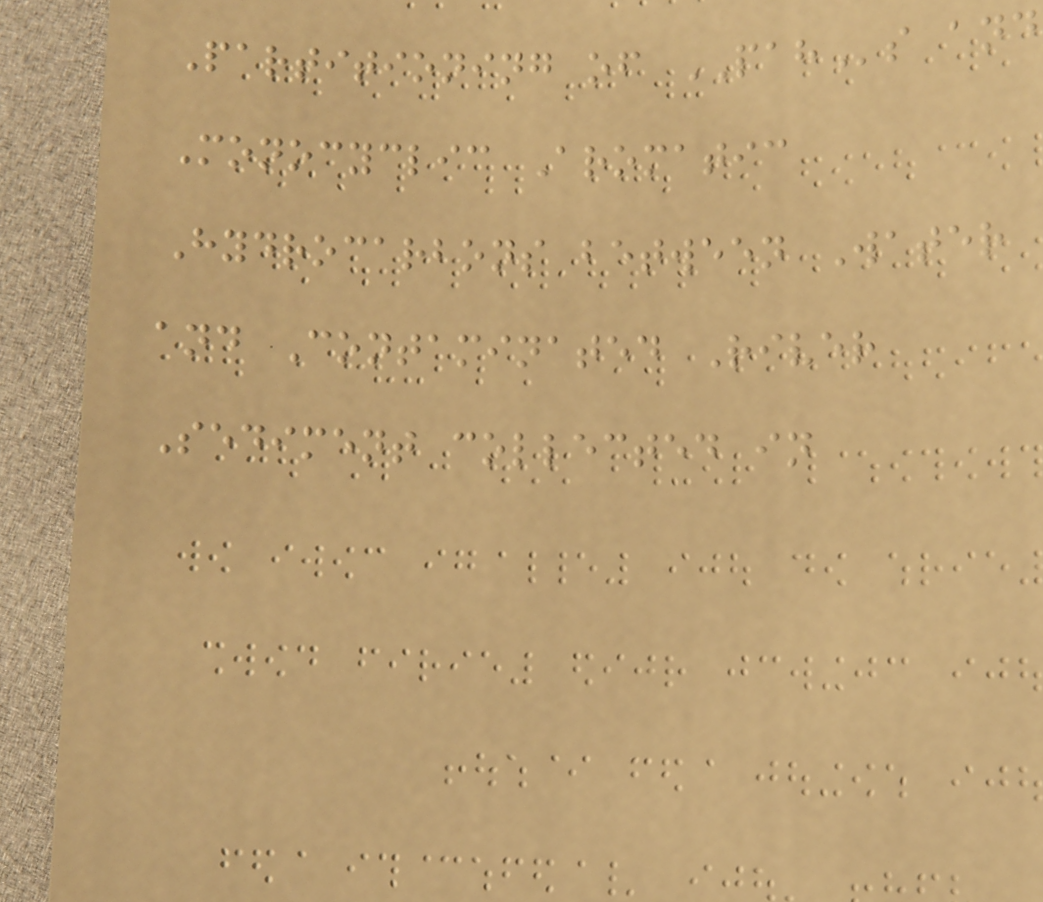Partitioning of PAHs and
Monocyclic Aromatic
Hydrocarbons between Water
and Contaminated River
Sediment collected in
